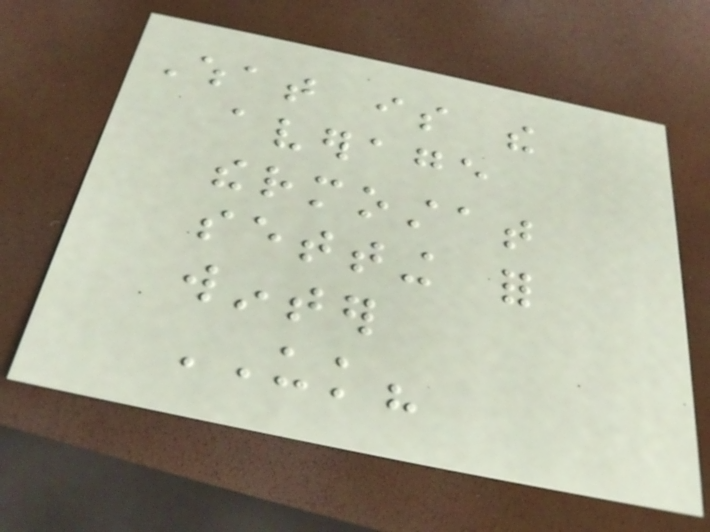What is the
average
thermostat
setting for
winter
UK?
